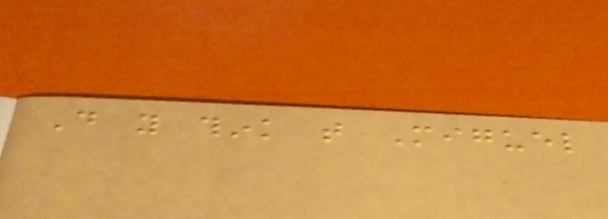Do you think that Miguel
